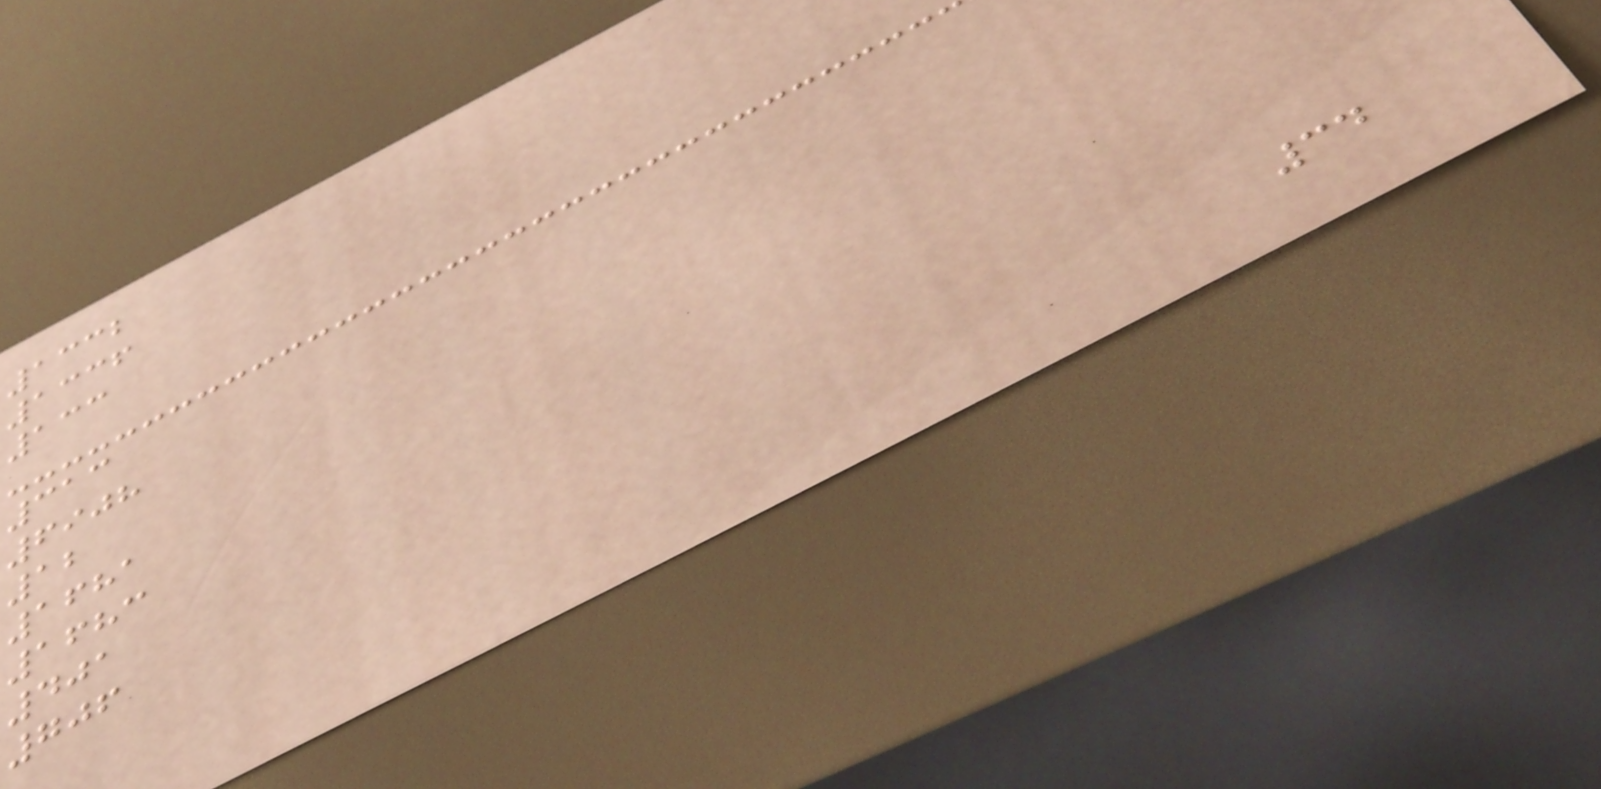1332
1336
133
313
6908
12
1681
1683
401
706
34
